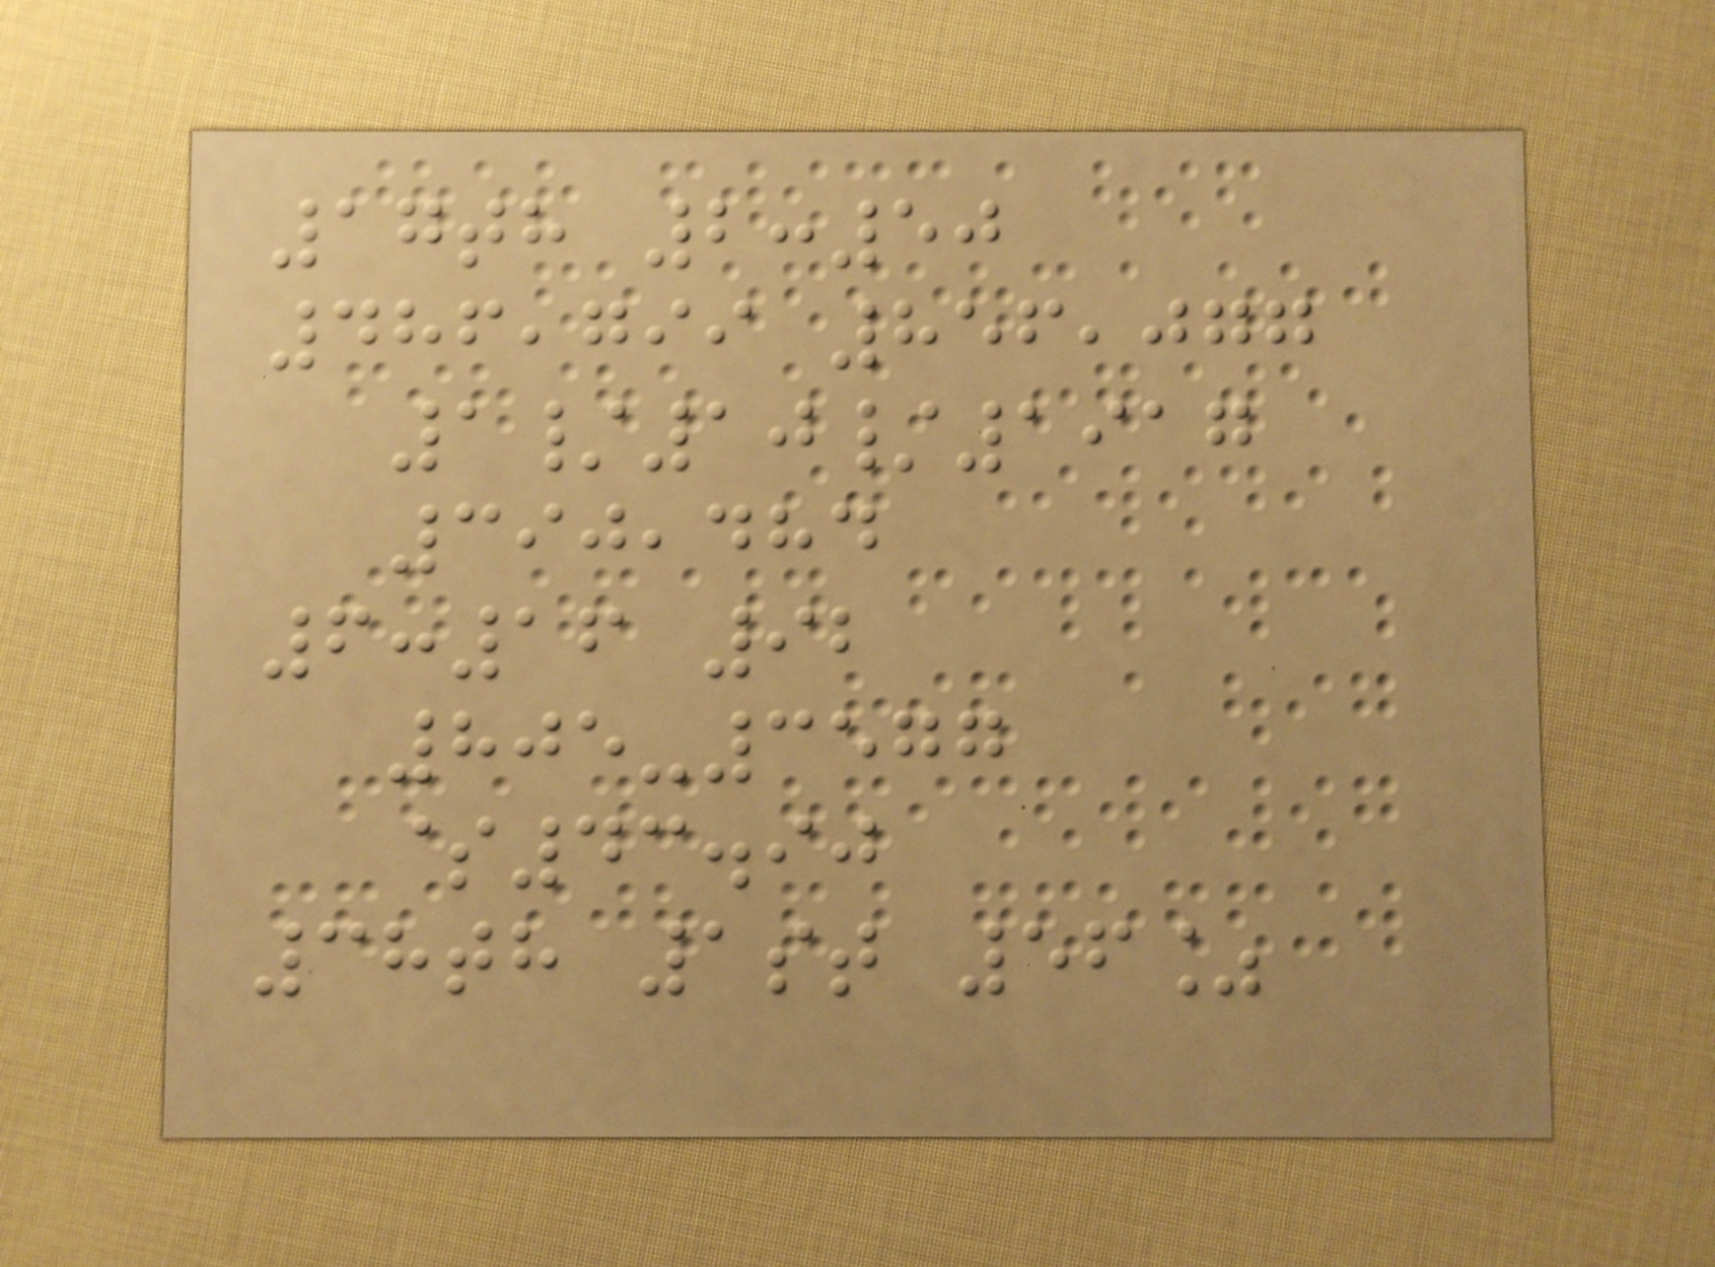17th 2:50
486,799 856,077
1/10/1917
390,484
6:16 92
805-3577
$43.90
38th 1st 56%
